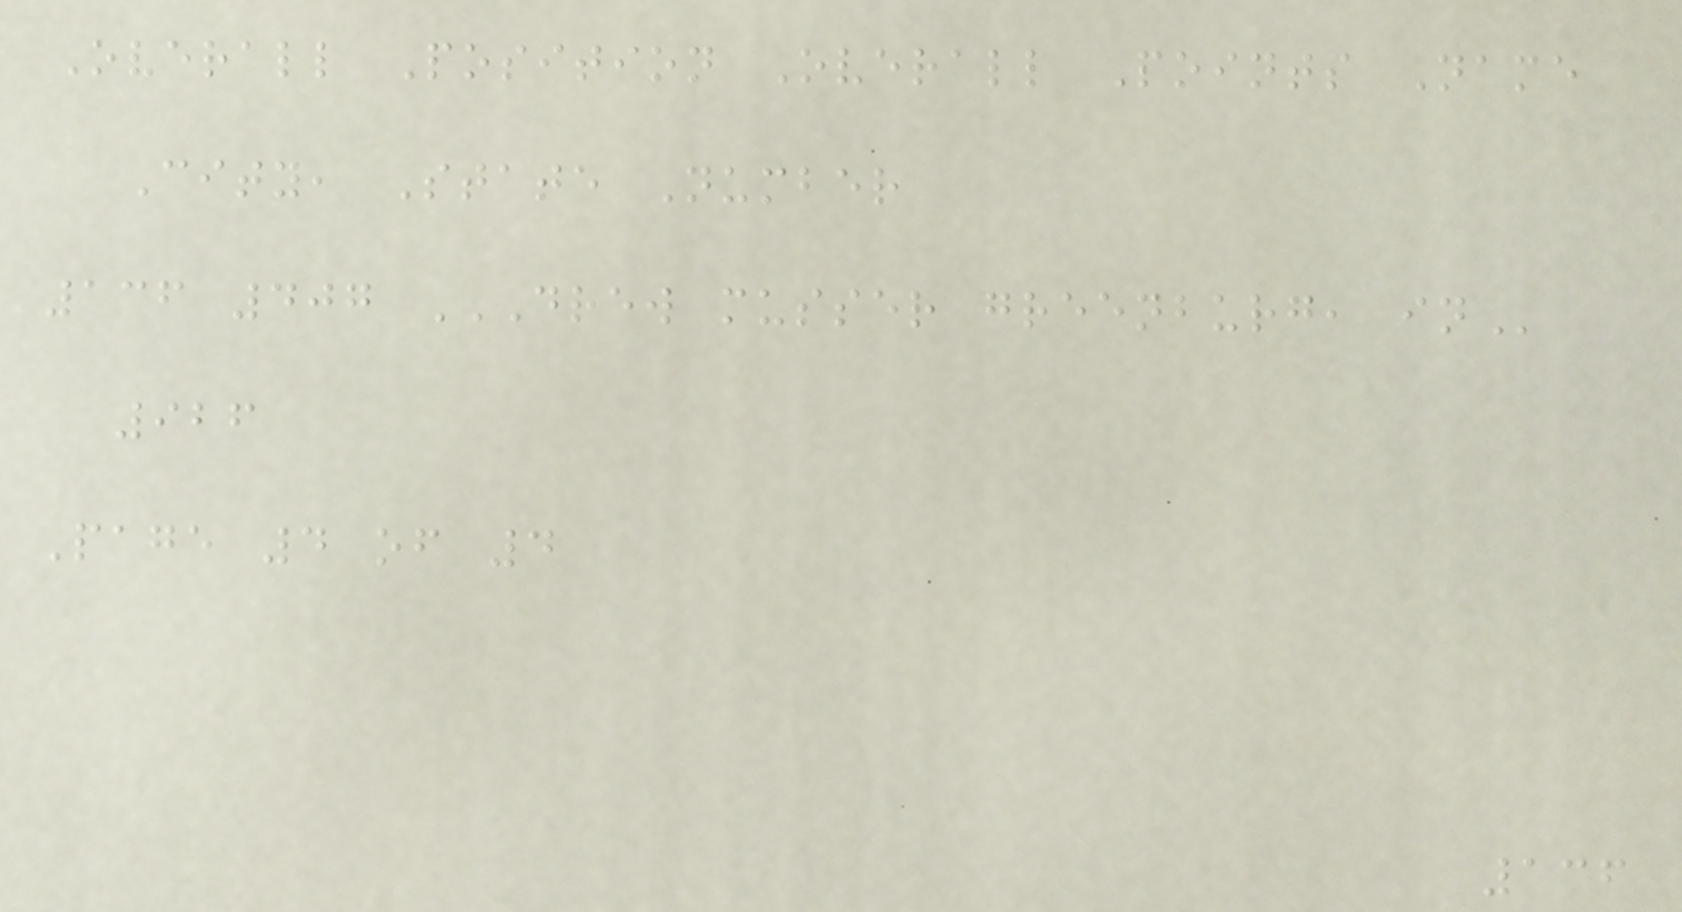Overall Position Overall Points Name
City, State Number
136 407 DREW MUSSER GREENBURG, IN
926
Page 4 of 4
136
